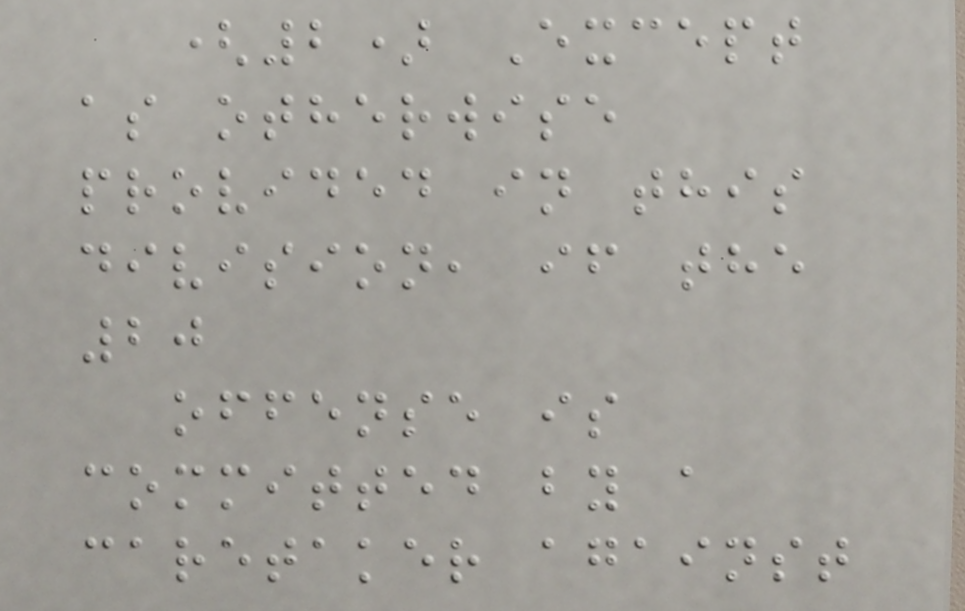(2) Except
as otherwise
provided in this
division, if the
20
offense is
committed by a
caretaker against
